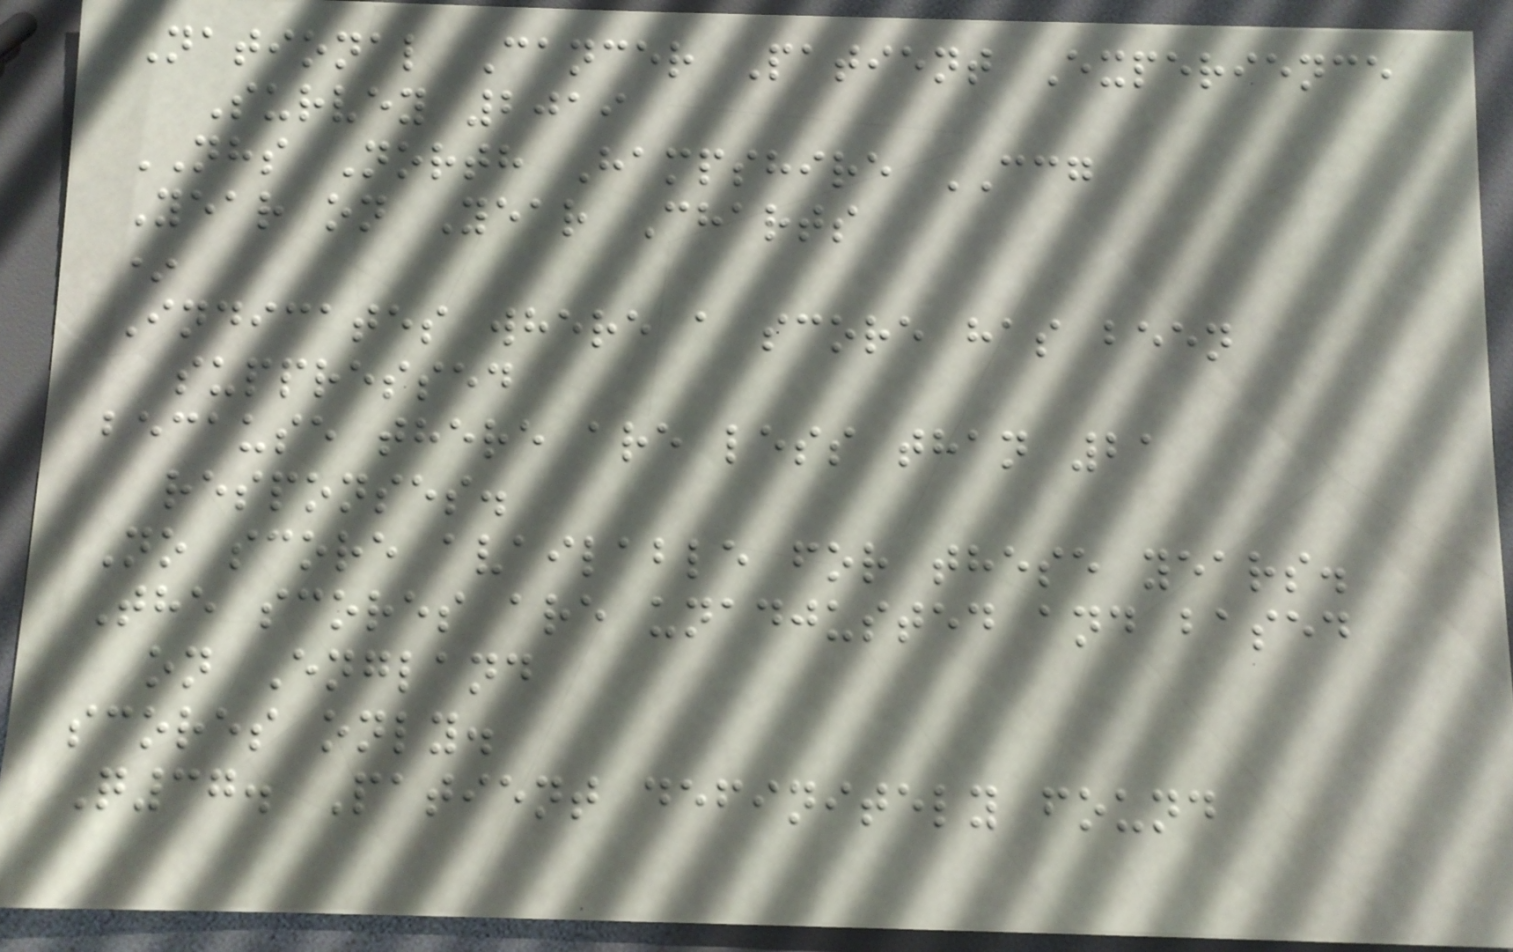National Cancer Patient Experience
Survey 2019
NHS North Hampshire CCG
Year on Year Charts
*
Indicates where a score has been
suppressed
because there are less than 21
responses.
No score available for these years.
The scores are unadjusted and based
on England
scores only.
Q37. Patient definitely found
